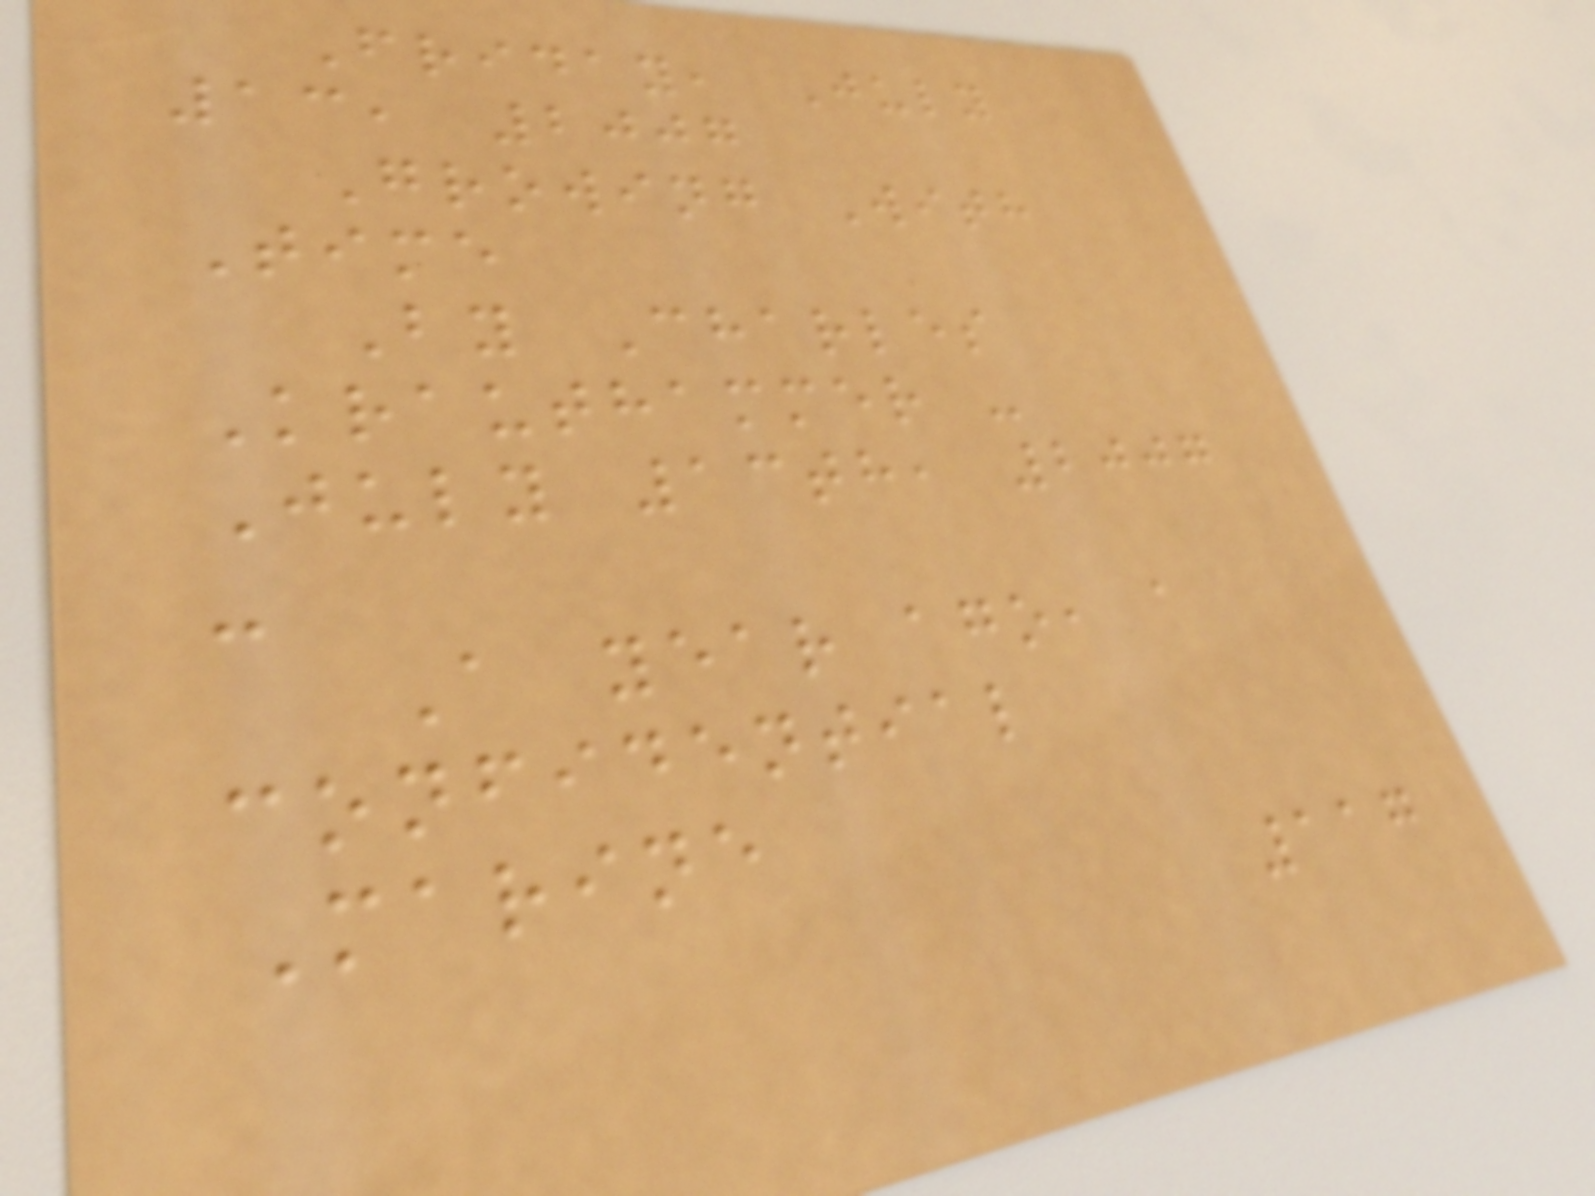Friday, July
13, 2007
Growing With
Time
By Charles
Krauthammer -
July 13th, 2007
-
A year ago, a
confidential
Marine
117
